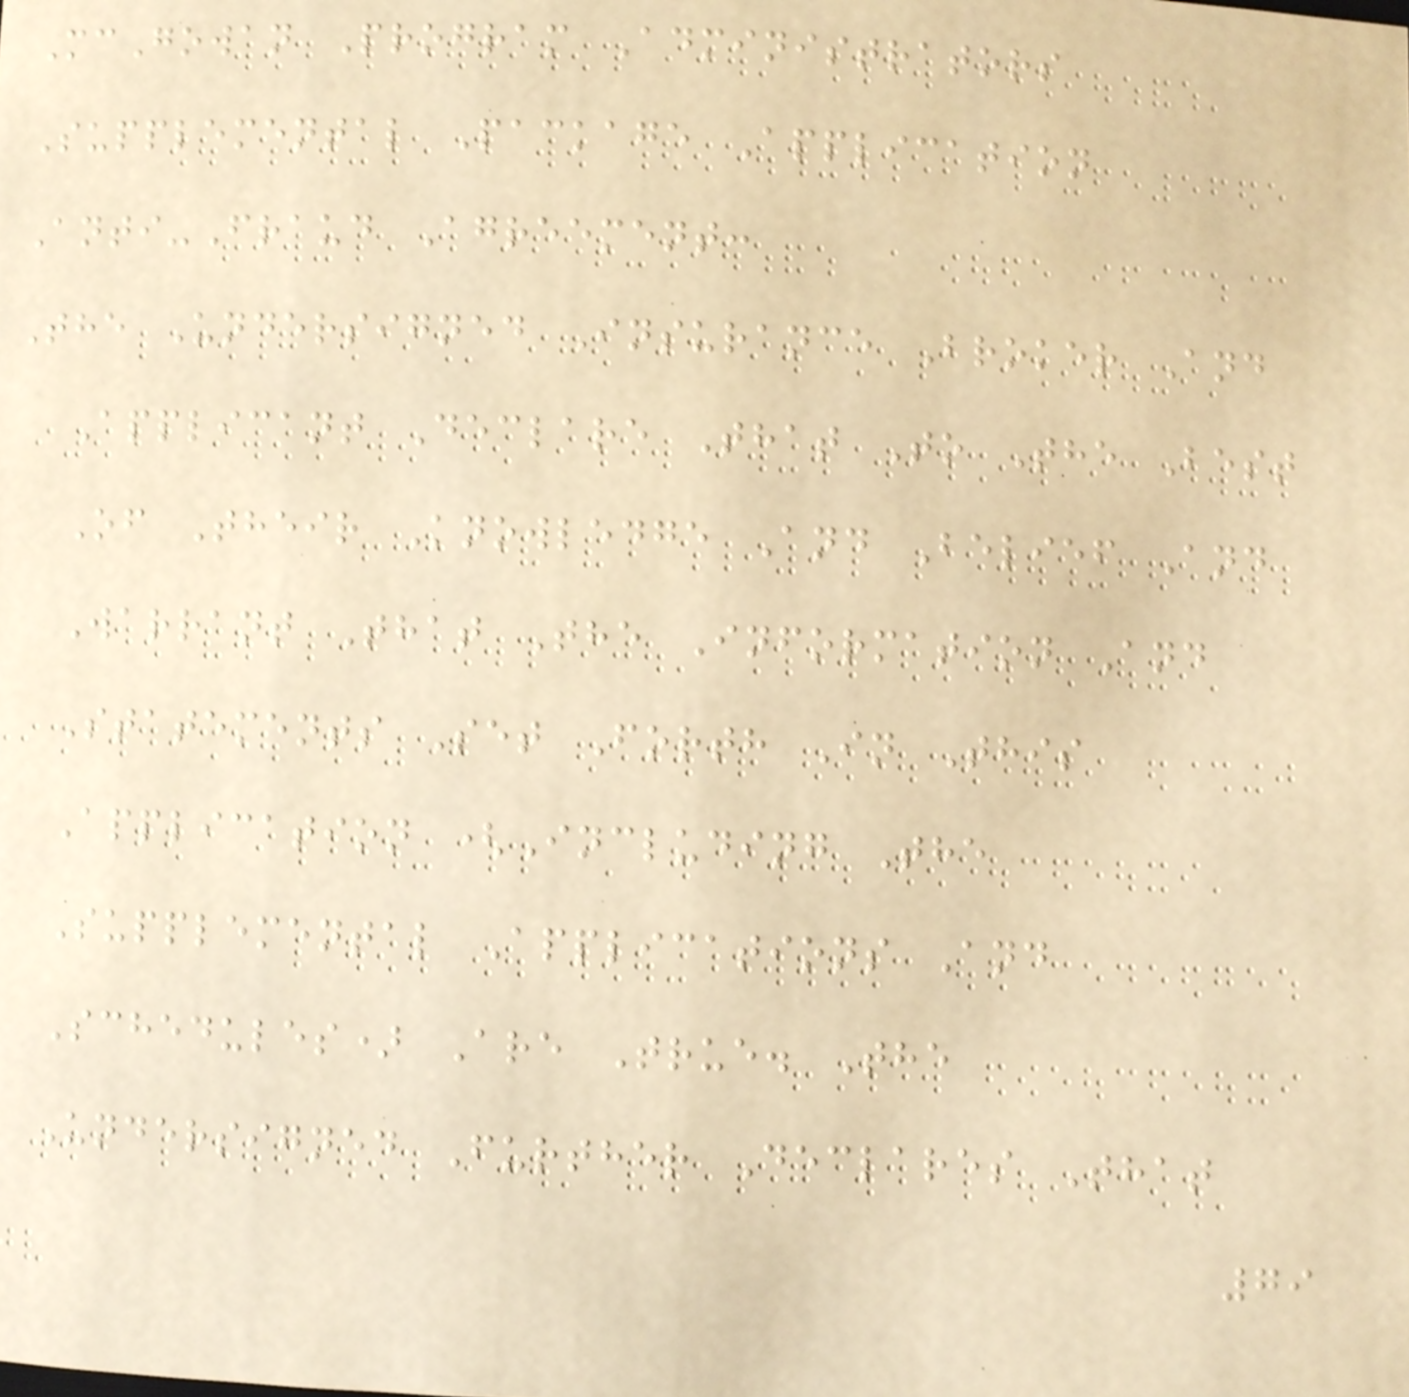McGowan Program Administrators
Supplemental Package Application
Anti-Fraud Agreement:
The Undersigned Insurance Broker And
Applicant Declare That To The Best
Of Their Knowledge And Belief And
Warrant That The Information And
Statements Set Forth In This
Application (Including The
Supplemental Applications And
Schedules) Are True. The
Undersigned Further Declares That
79
